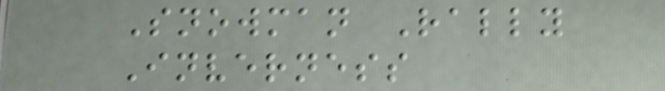Snowman Rally
Inverness
